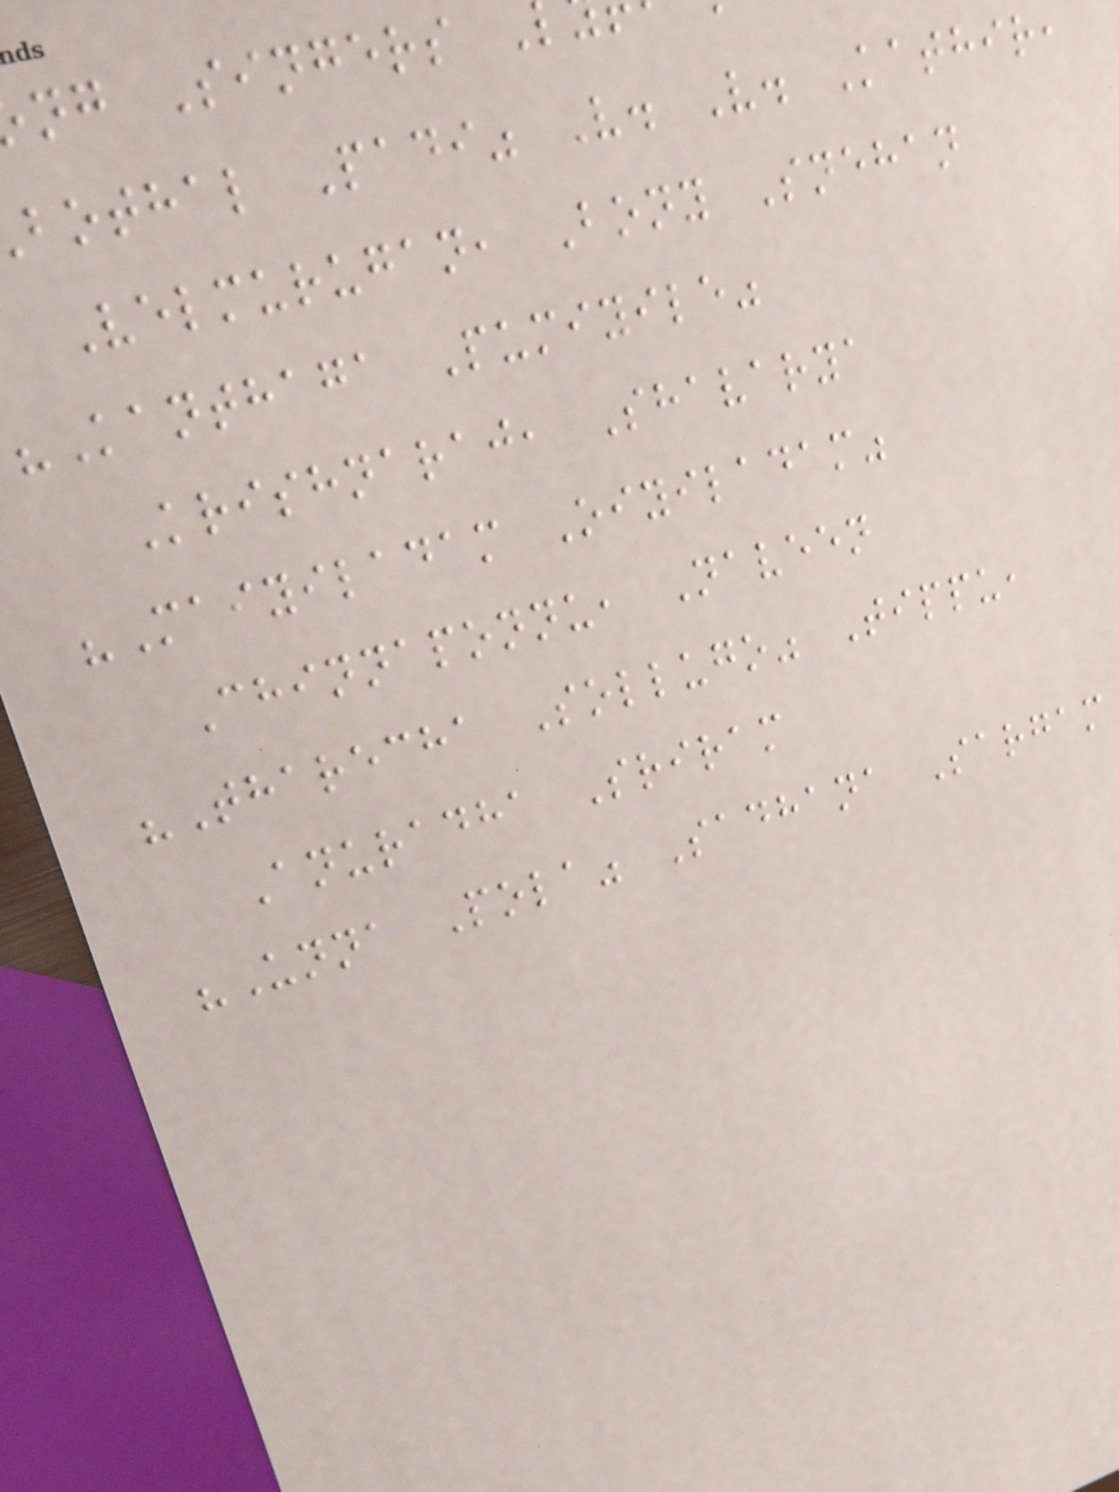ng Singers
bothal Padi" V. V. Kathir,
Velmurugan, Bony Snehan
"Kanthaga Pumiyile"
Krishnaraj, Shavarya
"Maiyiladam Oiyiladam"
Chinnaponnu, Naveen
"Tharecha Sollugo" Tippu,
Anuradha Sriram
"Unna Pola" Sadhana Sargam
